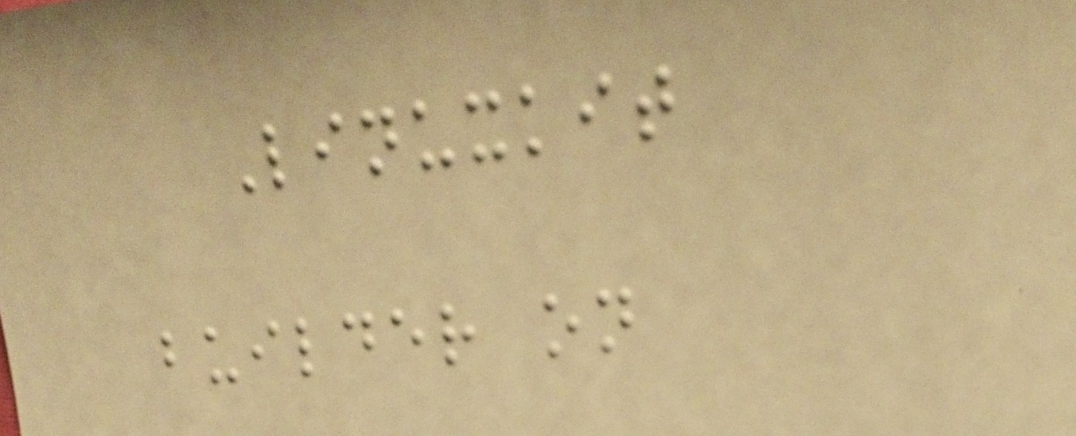Linuxkit
builder on
